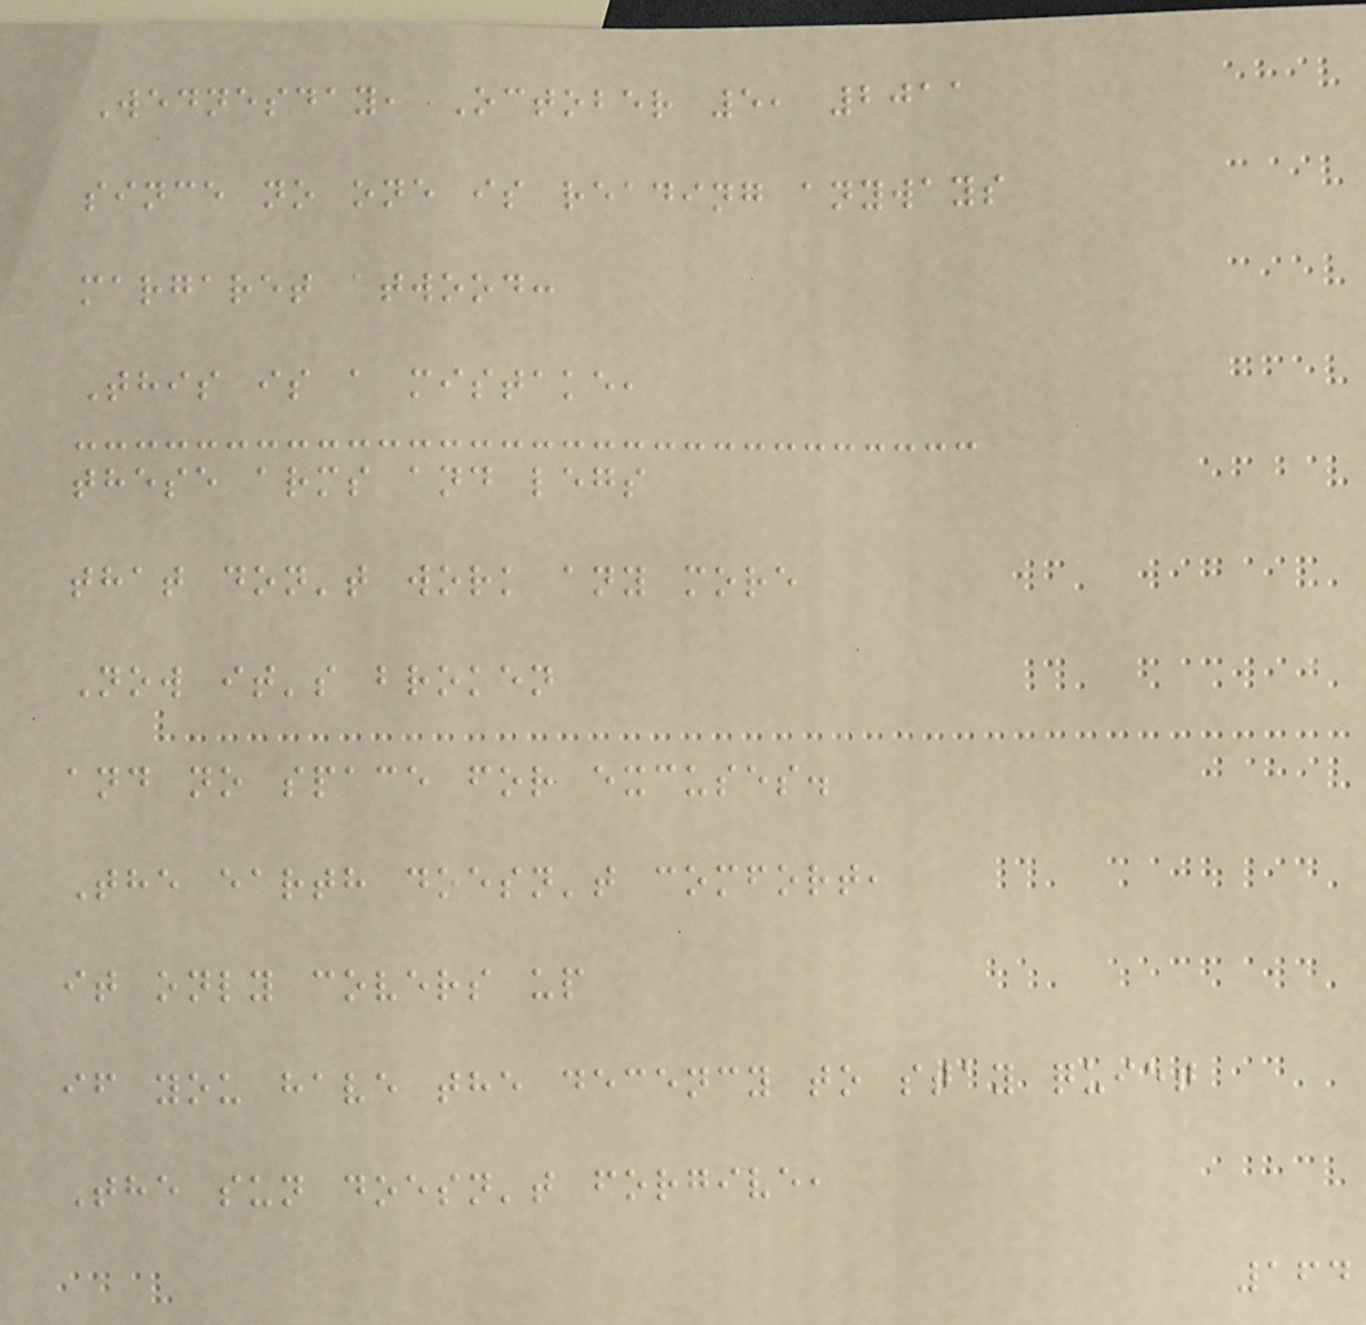Wednesday, October 5, 2011
since no one is reading anyways
margaret atwood:
This is a mistake,
these arms and legs
that don't work any more
Now it's broken
and no space for excuses.
The earth doesn't comfort,
it only covers up
if you have the decency to stay quiet
The sun doesn't forgive,
164
